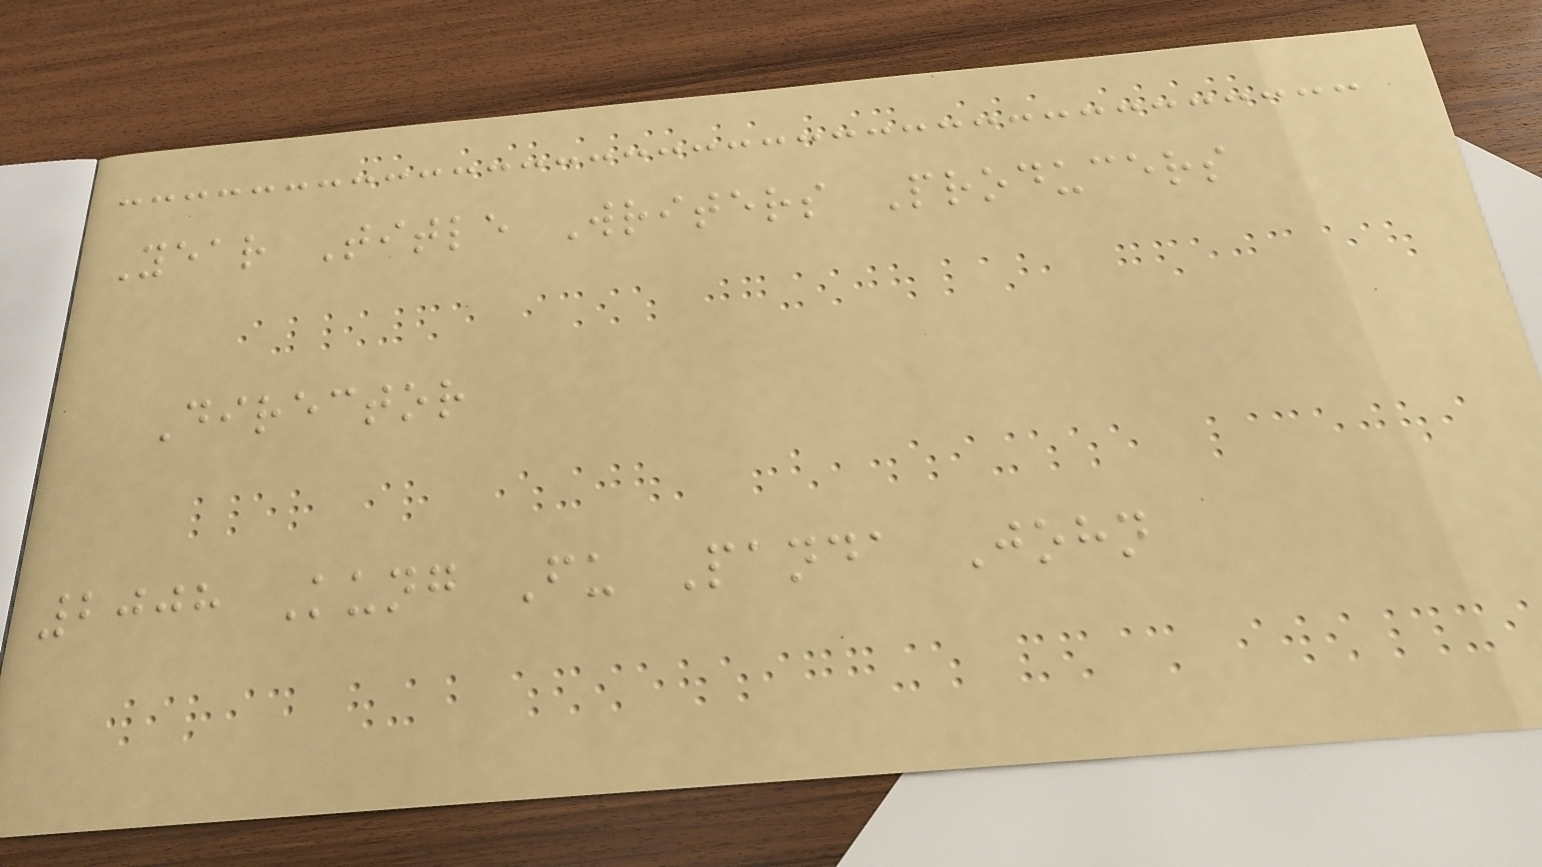Year Title Writers Producers
Director
2008 Kung Fu Panda John
